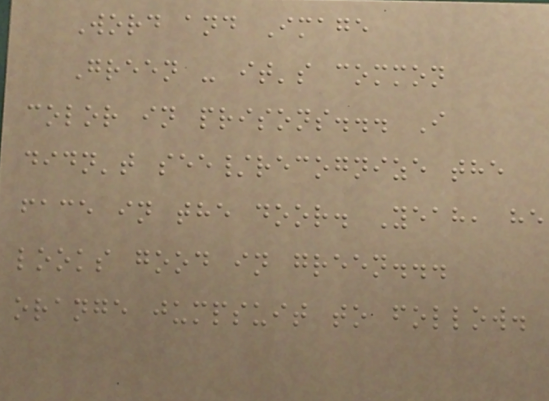Word and Image
Green - it's common
color in prisons... I
didn't see/recognize the
face in the door. Yeah, he
looks good in green...
orange jumpsuit to follow.
